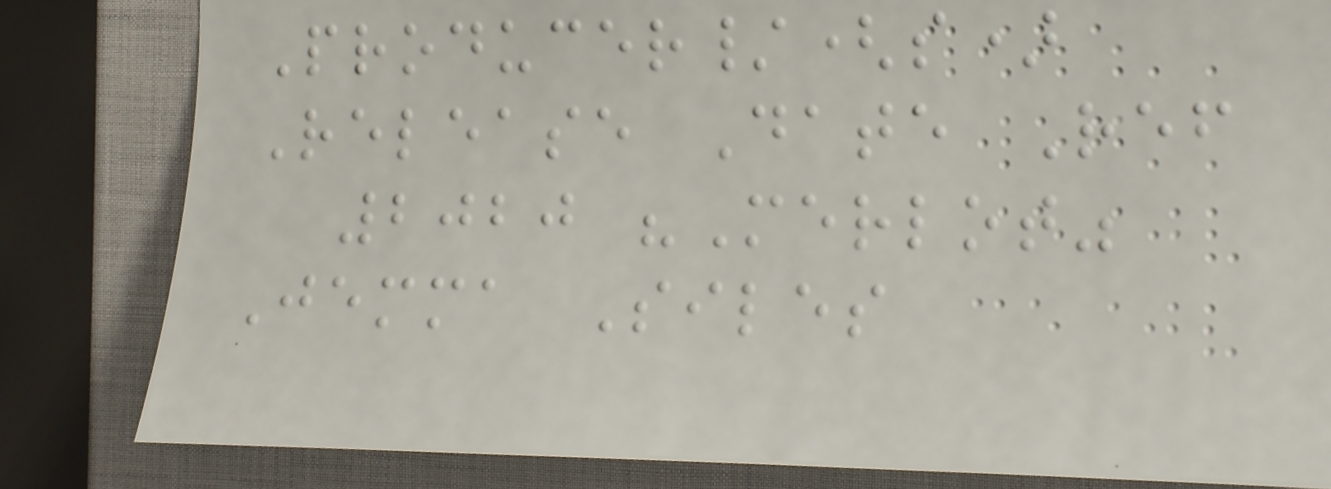Producer/(s)
Release Date Ref
2020 "Merlot"
Jemma Siles
